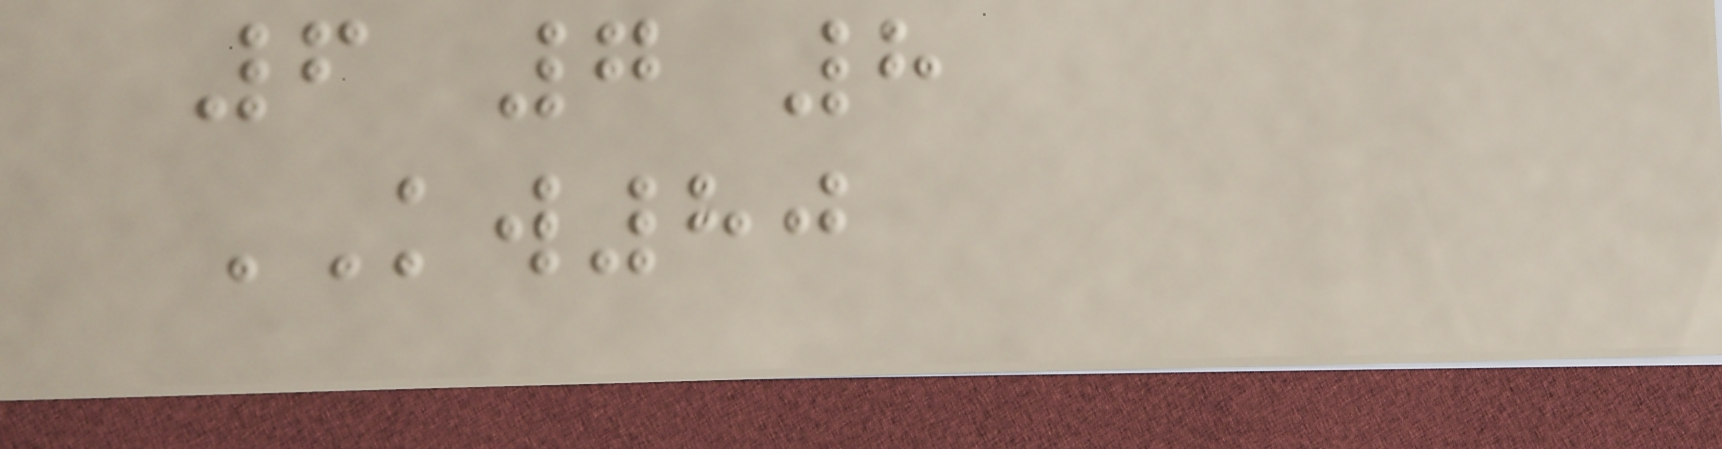6 7 8
KW80
